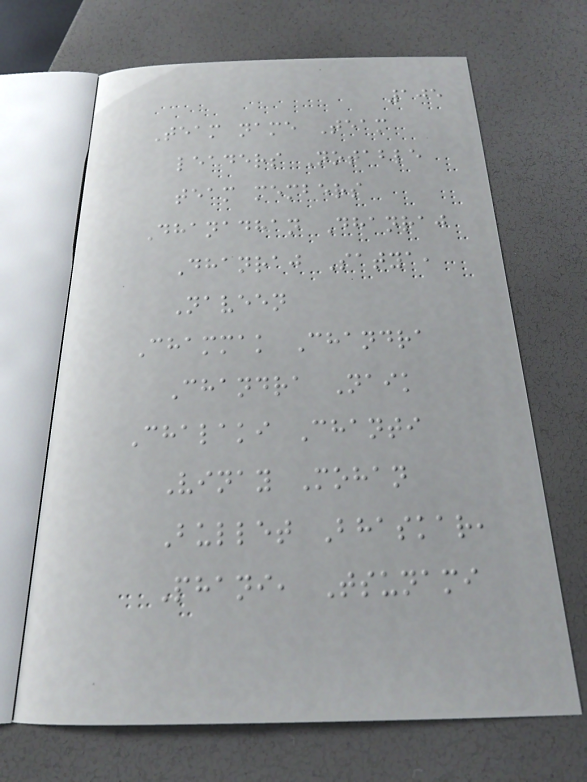105
Team name Team
leaders Notable
team members
Dhanadhan Dhanraj
Dhanraj Satya,
Naveen
Chammak Chandra
Chandra Naik
Chalaki Chanti
Vinay Mohan
Bullet Bhaskar,
Phani, Tsunami
